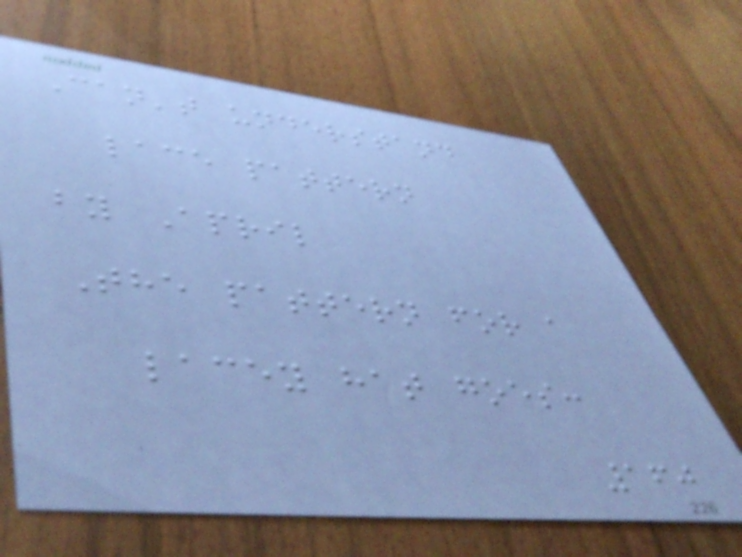Can't understand
lace pattern
by April
The pattern for a
lacey hat goes:
160
